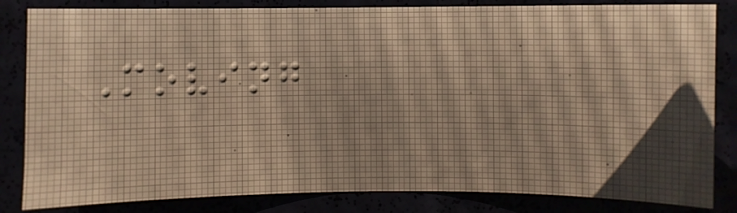Moving
